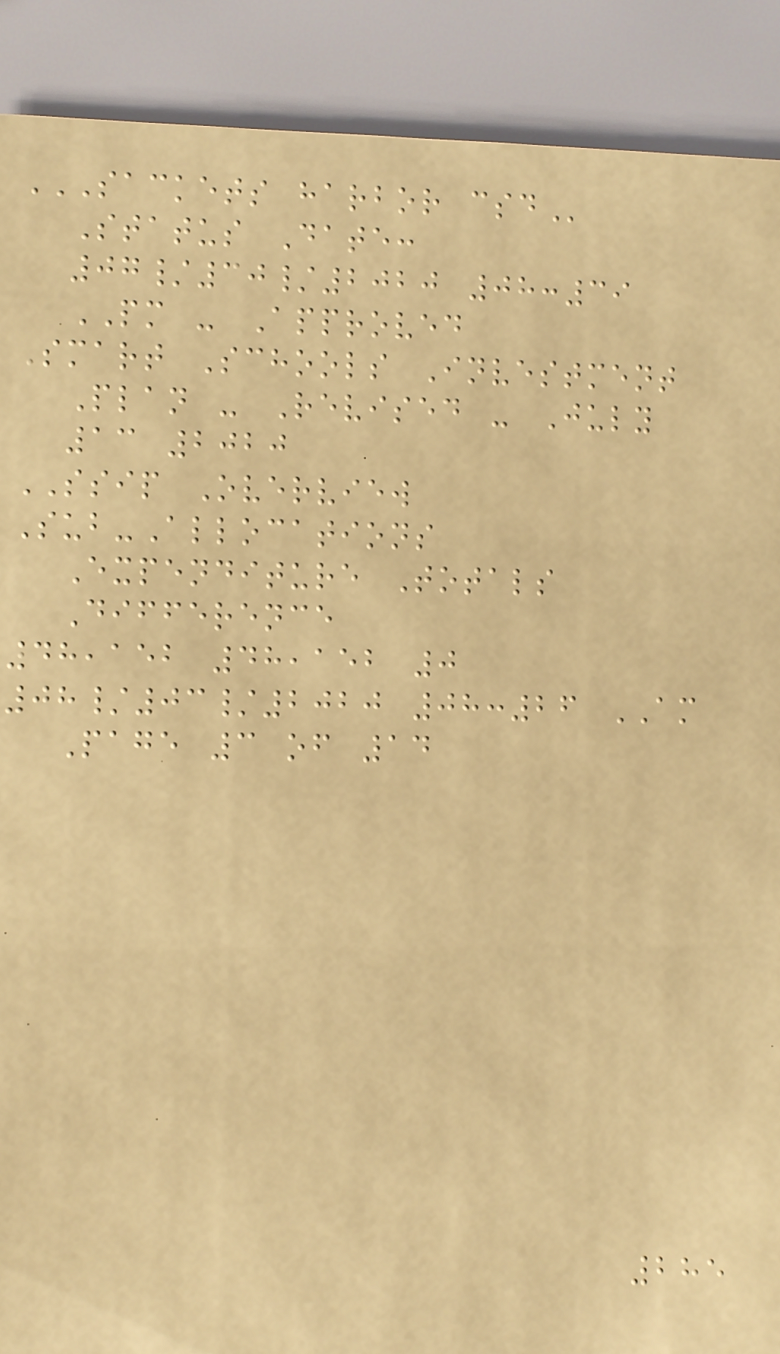SACKETS HARBOR CSD
Status Date:
07/30/2020 08:39
PM - Approved
Smart Schools Investment
Plan - Revised - July
13 2020
SSIP Overview
Sub-Allocations
Expenditure Totals
Difference
48,152 48,152 0
08/03/2020 08:26 AM
Page 3 of 14
285
